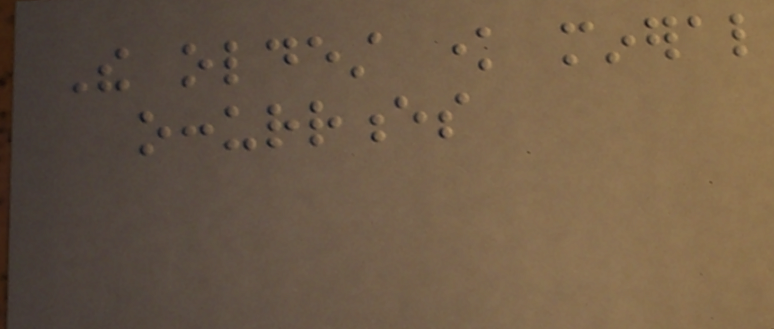The oldest know mineral
occurrences
